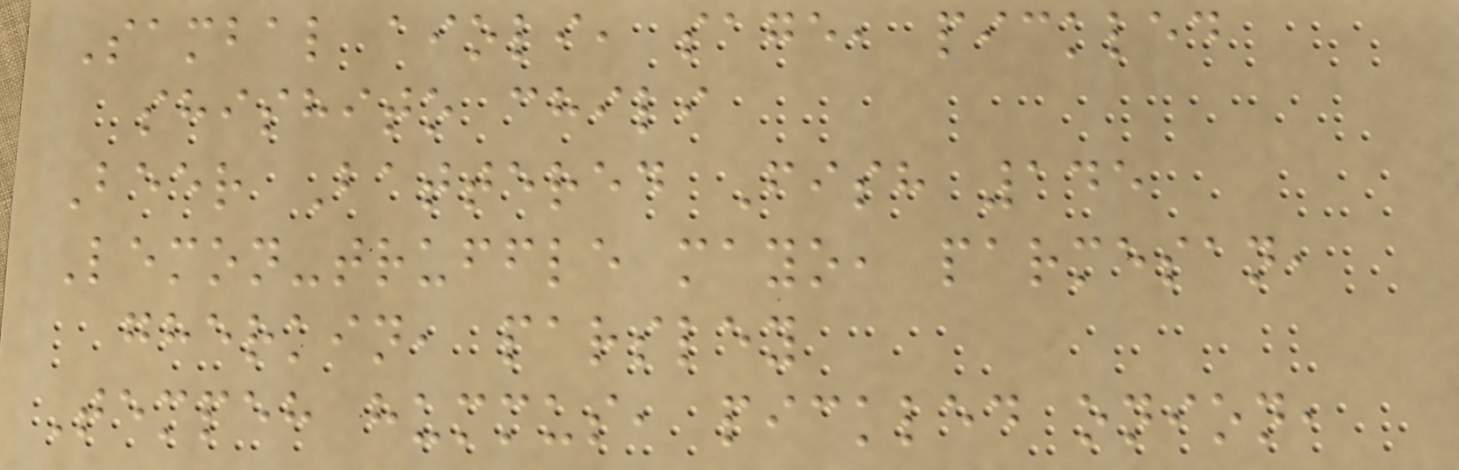Sambal aioli, sage, pickled
shishito chili
Beer Battered Fish 145
Lemon-truffle mayo, parmesan,
gherkin, parsley
Tempeh hummus, pickled onion,
